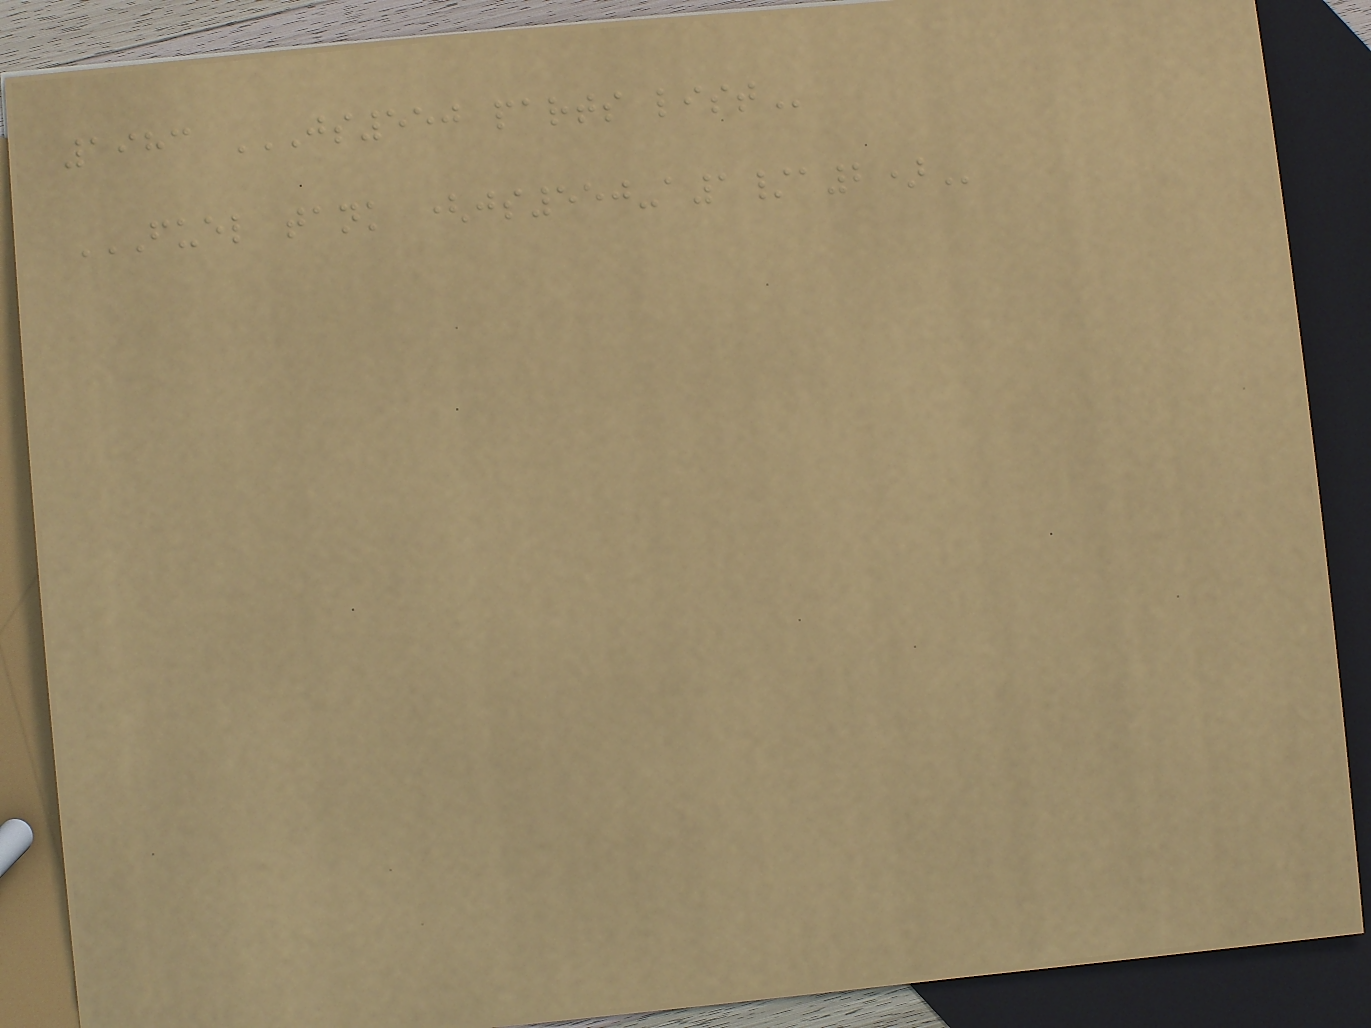1983 JS550 PARTS LIST
FUEL TANK (JS550-A1/A2)
